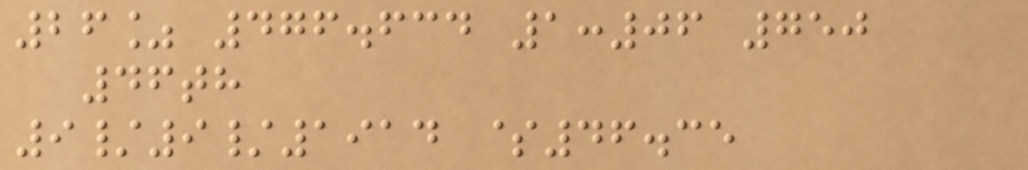26% 476.634 1:06 750
46th
9/9/1914 $46.35
